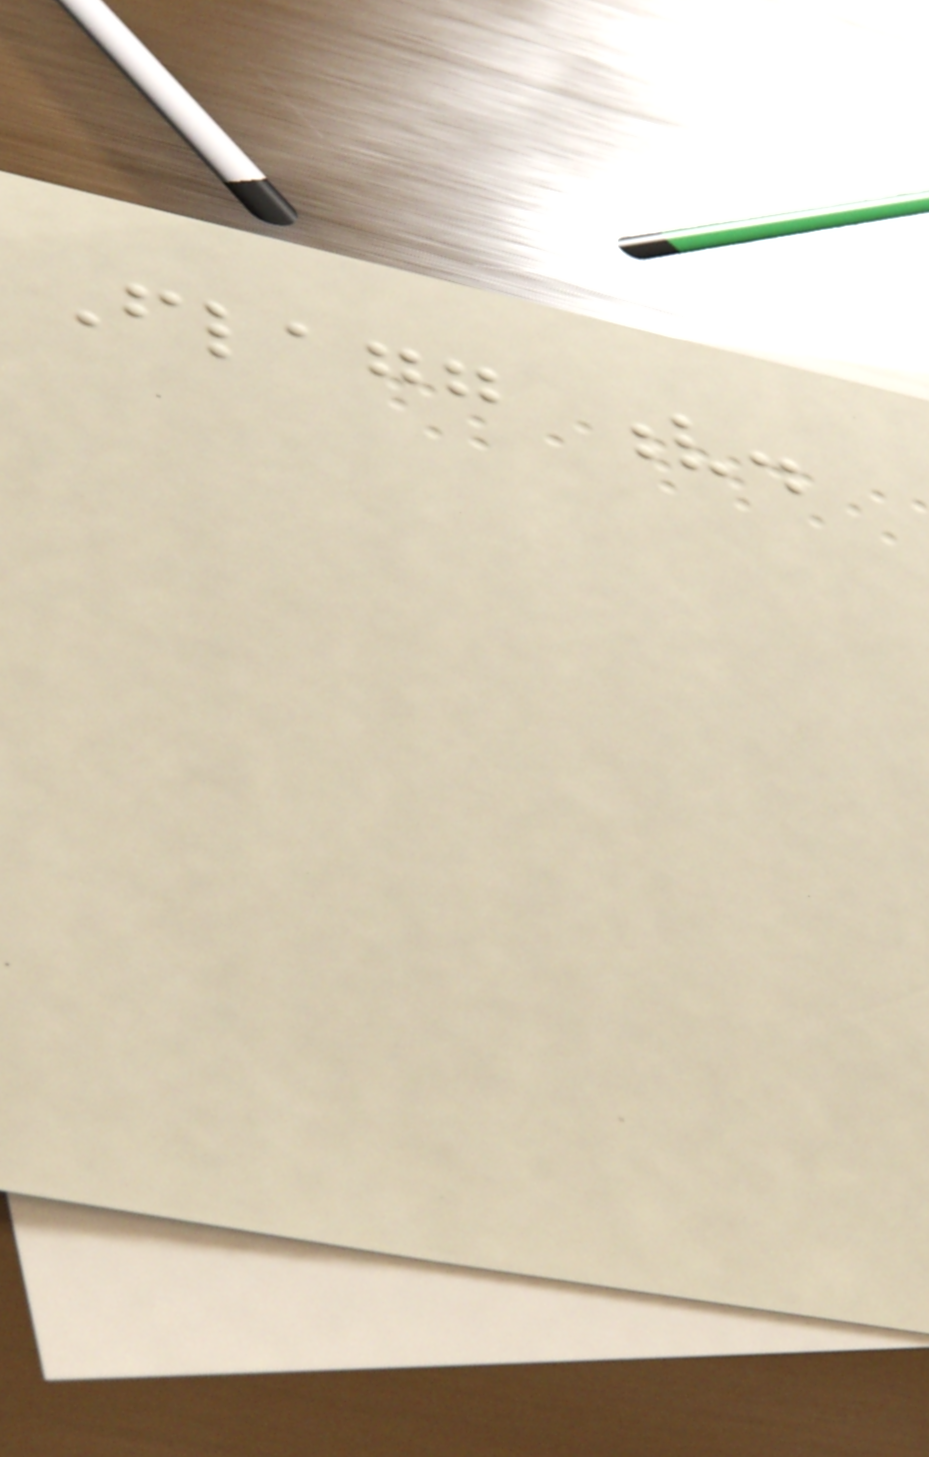Flagg v.
